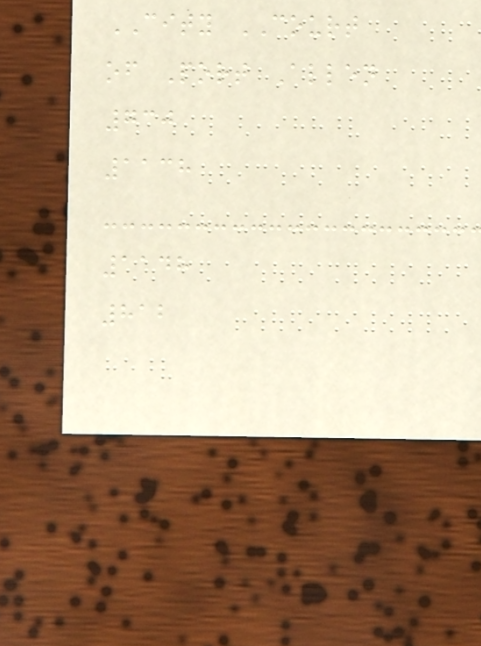CITY COURT
of Port Allen
730
1138
1148
812
